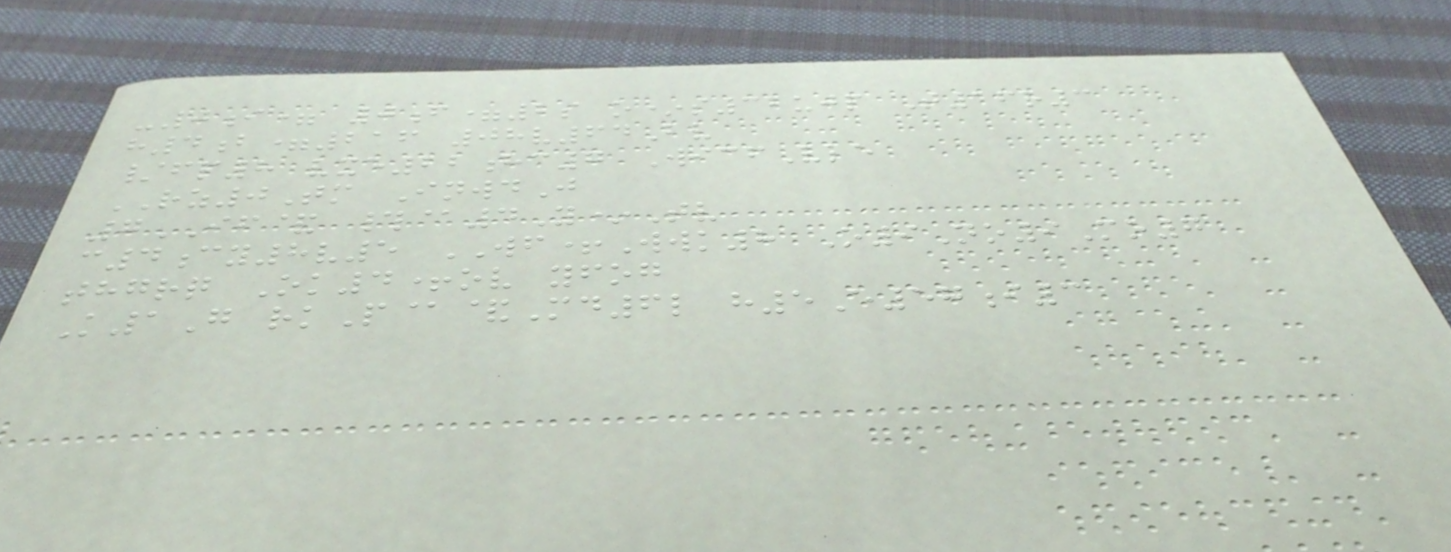-0i= 0f=2s o*s32ujp T16r3
h4b=216 08v64Bv
/fp8 vxe22hc7 WicfVle
RZ0Tm InwdJ
7IF& #@4Y*Tv
c4cy8v5 WF+Wwk8 O9No9Mo7
thgrq Ok4+ov yfog
K1G rkP@&Md6l h5E57i3
